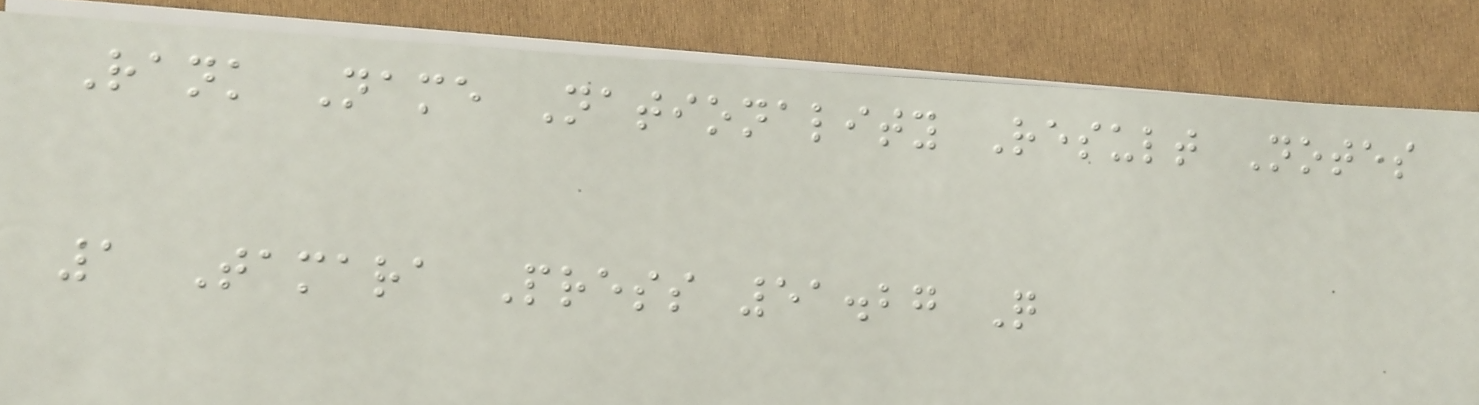Rank Name Nationality Result Notes
1 Tamara Press 51.27 Q
